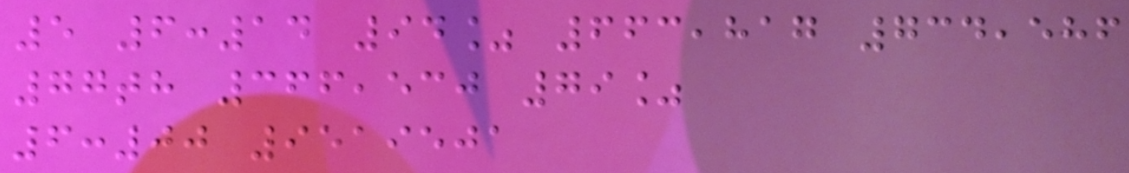5 6:14 94% 663,817 734,586
77th 366,530 79%
6:00 9519501
